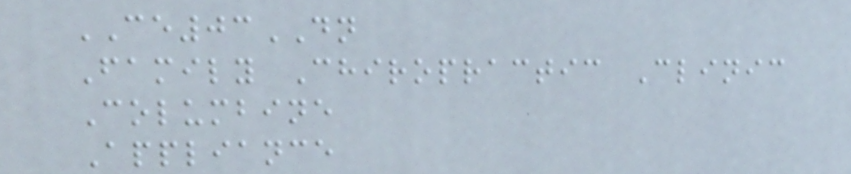CE03DN
Family Chiropractic Clinic
Columbine
Appliance
